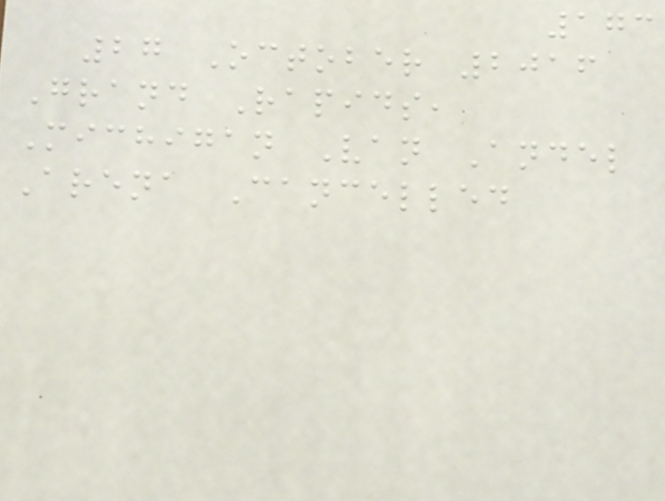173
27 October 2016
Grand Rapids,
Michigan Van Andel
Arena Cancelled
